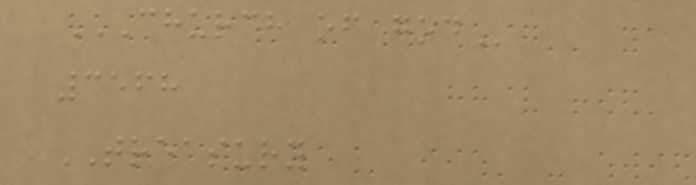CHURCH OF GOD
3568
TREASURY
